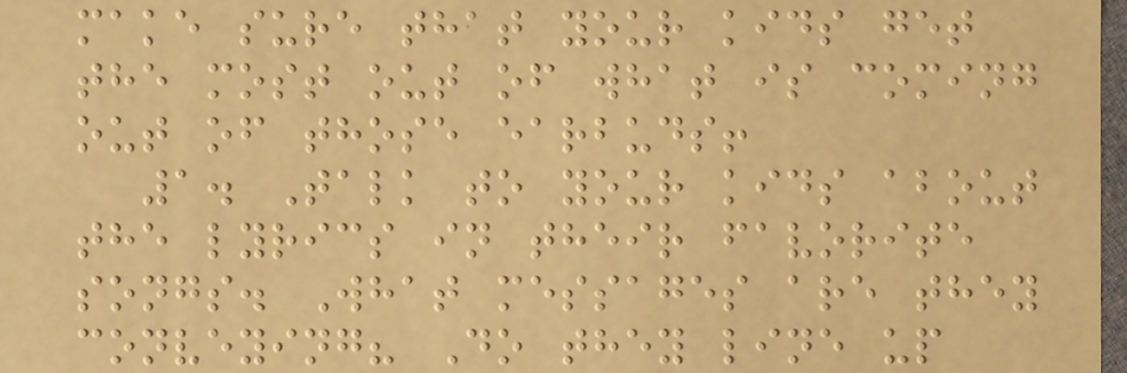make sure that your kids get
the most out of what is coming
out of those earbuds!
1. Talk to your kids about
the lyrics in their favorite
songs. What messages are they
conveying? Do they line up
